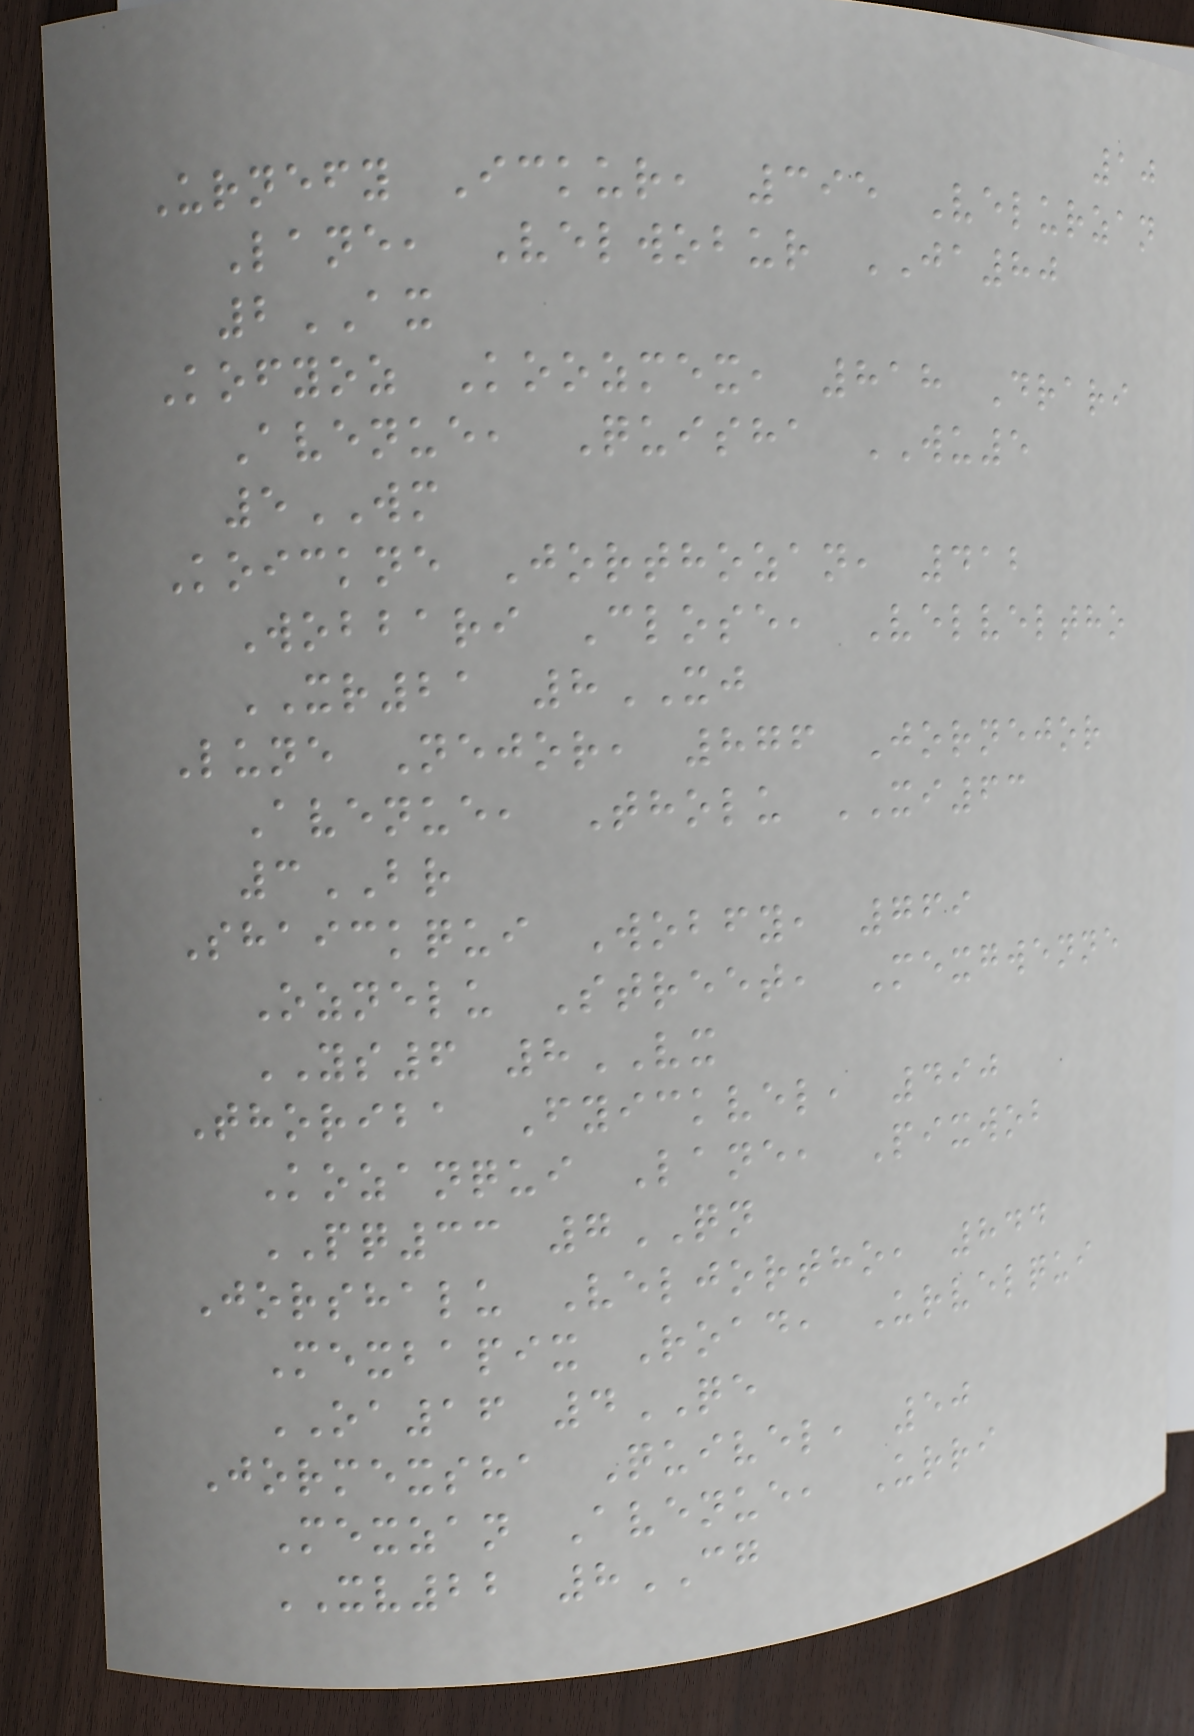10
Urnefy Ickur, 395 Velurzan
Lane, Velwobur JA80
2AX
Kofyoz Koozmex, 818 Drari
Avenue, Quisha WU5
5WM
Koickne Jorthozan, 412
Wobbari Close, Velveltho
XR21 8XJ
Lune Nejor, 876 Jornejor
Avenue, Tholu XI63
3BR
Shaickqui Wobfy, 769
Oznelu Street, Mexgwenne
YS6 8VX
Thoriba Fyickvel, 490
Kozanqui Lane, Pixwob
PQ33 7QN
Jorshalu Veljortho, 844
Mexbapix Road, Urvelqui
OA16 4QE
Jormexsha Quivel, 50
Mexzan Avenue, Urri
XV22 8CG
